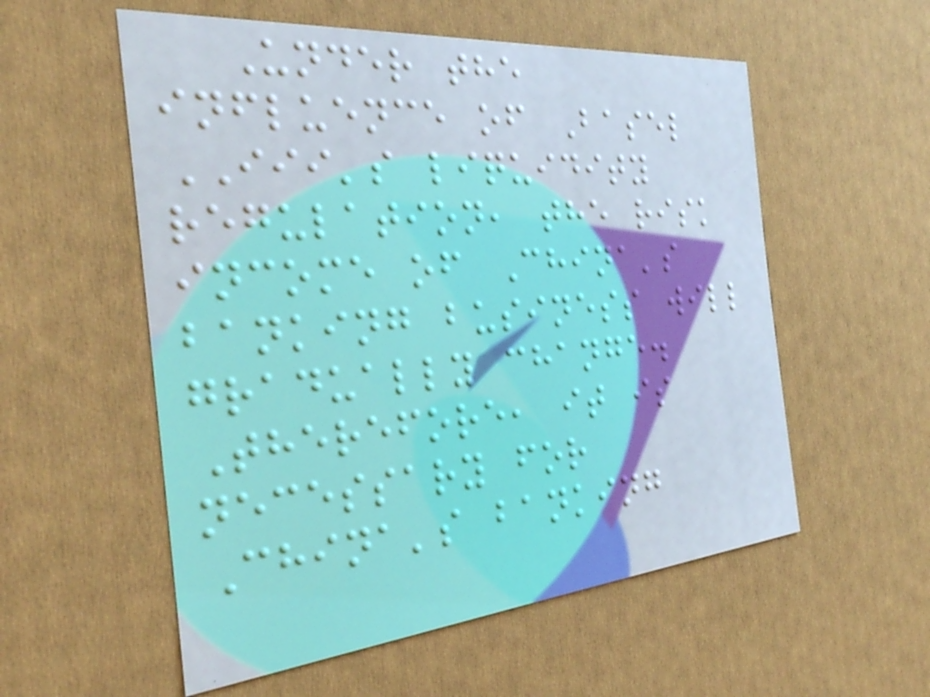Under the
influence of Basel
III's liquidity
regulation, the risk
income of China's
banking business will
gradually change.
Therefore, it is
necessary for
China's banking
